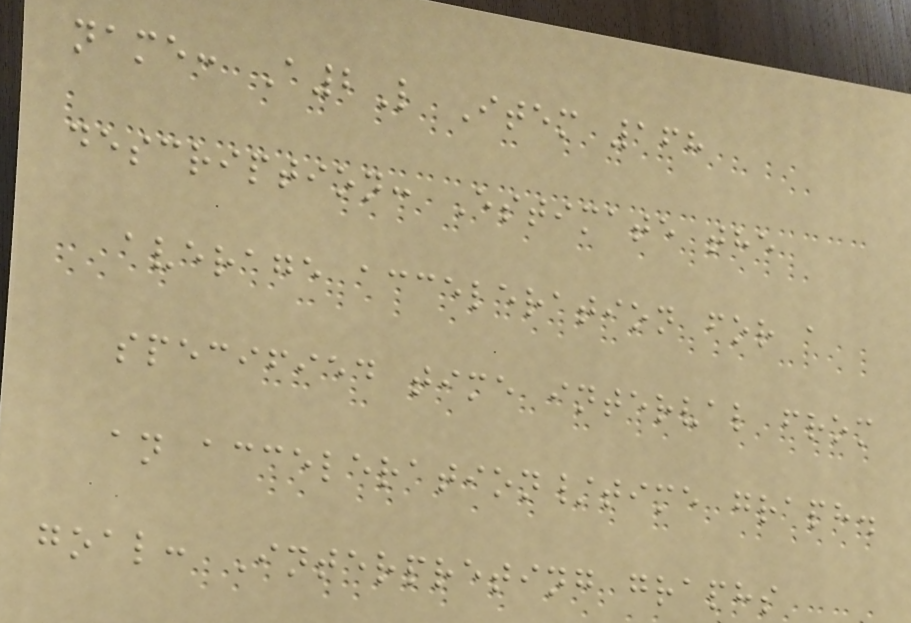name: A2L Item 168
description: Estimate the
average acceleration for a
specified time interval from
an acceleration/time graph.
goal: Interpreting graphs
